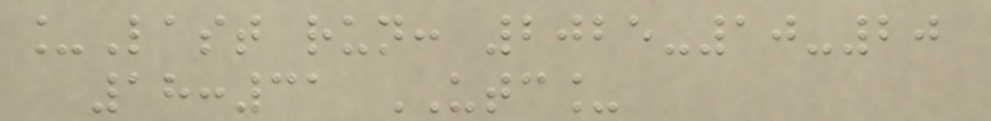_Last run: 2025-10-20
18:31 UTC_
